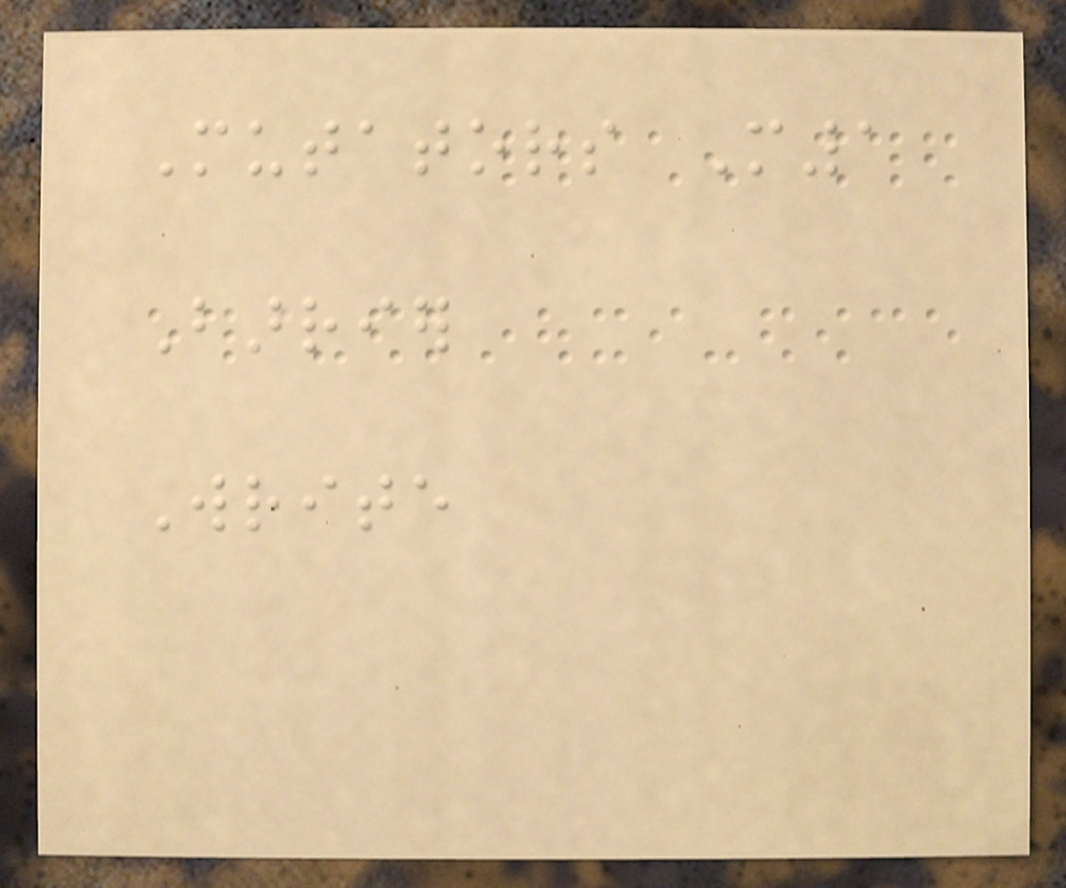Mutators M1
Barrier
Write
